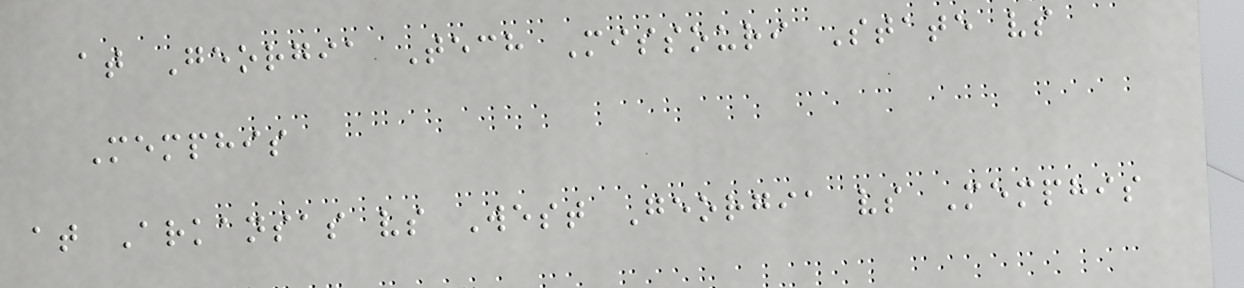at Georgia Tech Missouri State vs
Memphis
at Arkansas vs West Georgia vs Memphis
